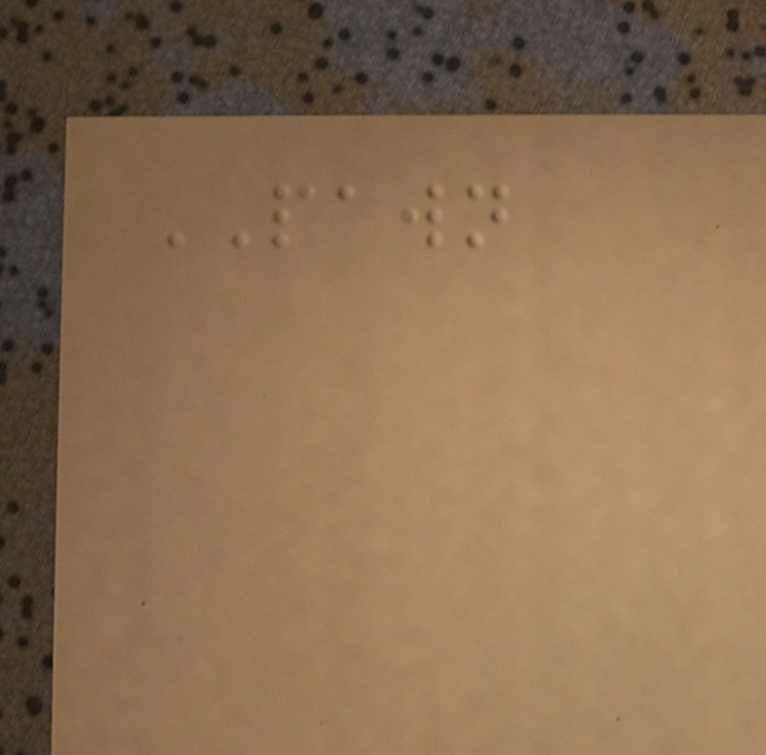PAWN
